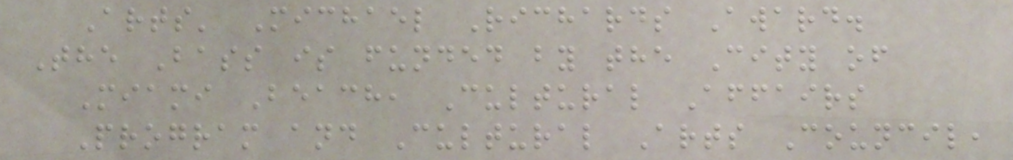Arts' Michael Richards Award.
The Bass is funded by the City of
Miami Beach, Cultural Affairs
Program and Cultural Arts Council,
